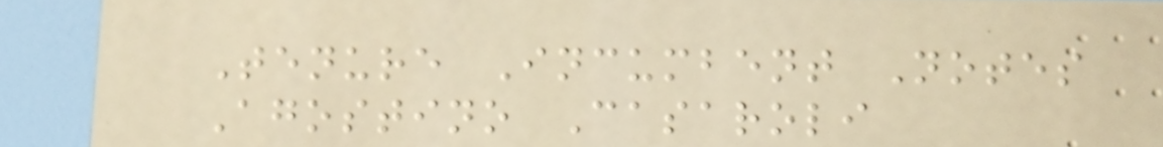Tenure Incumbent Notes
Agostino Casaroli
